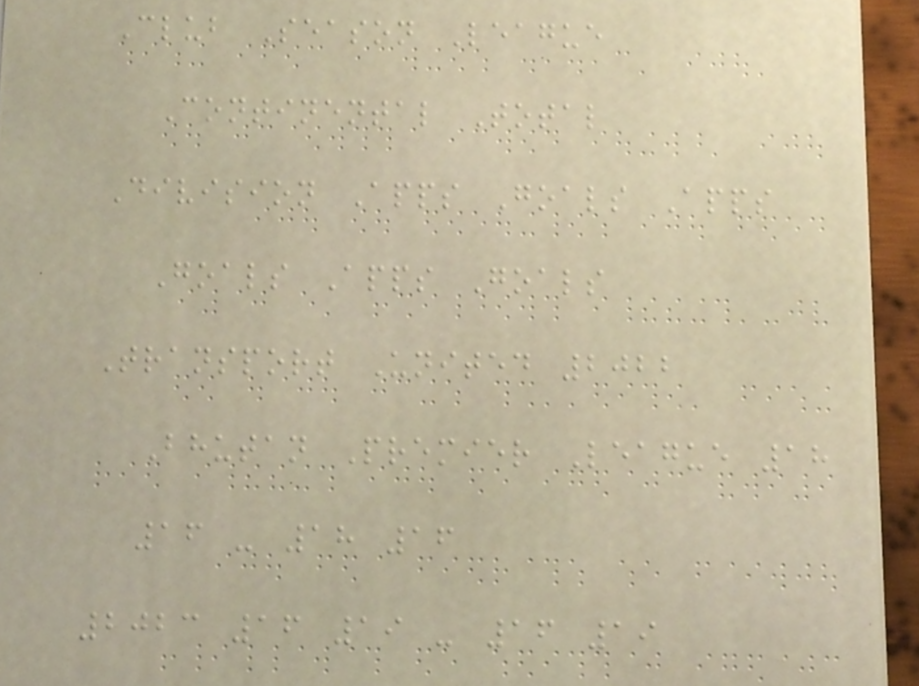Club Season League
Continental Total
Division Apps Goals Apps
Goals Apps Goals
Transport United 2022
Bhutan Premier League 18
16 - 18 16
2023 16 19 - 16 19
